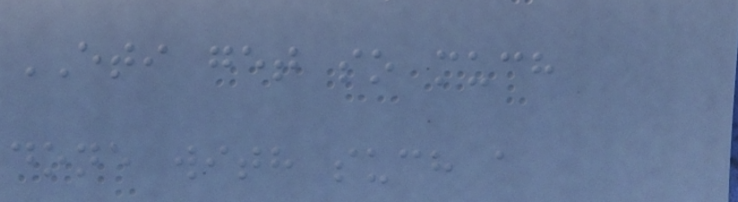ETI get so much
done with such a
